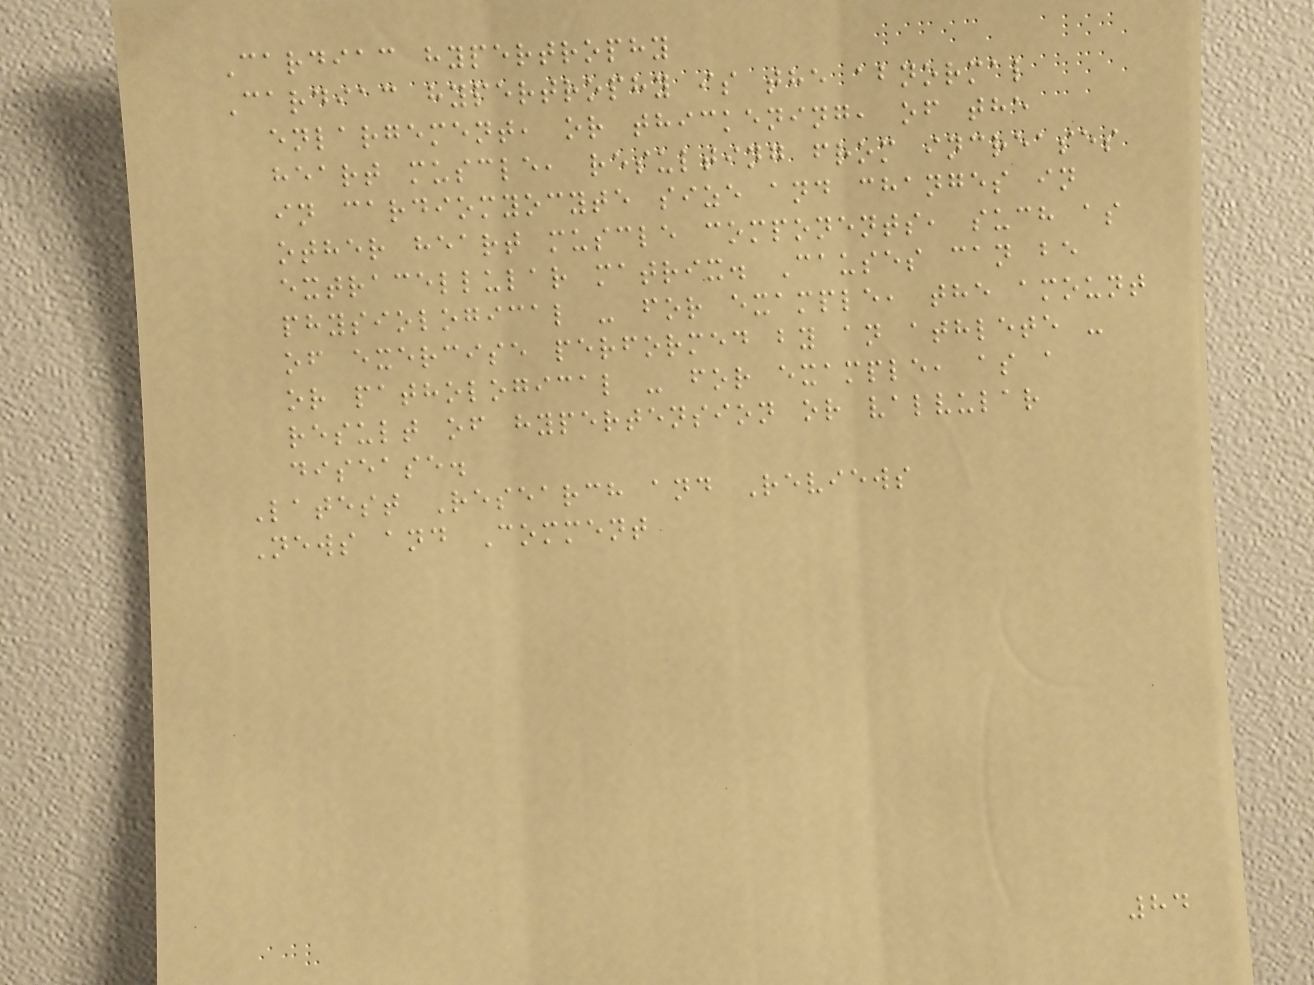Cardiac hypertrophy
Cardiac hypertrophy is the abnormal
enlargement, or thickening, of the
heart muscle, resulting from increases
in cardiomyocyte size and changes in
other heart muscle components, such as
extracellular matrix. Causes can be
physiological - for example, the amount
of exercise performed by an athlete -
or pathological - for example, as a
result of hypertension or valvular
disease.
Latest Research and Reviews
News and Comment
84
